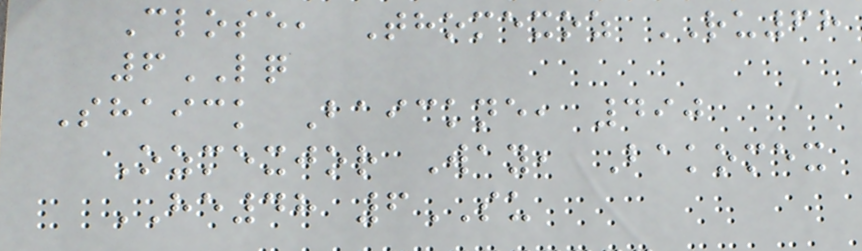Close, Thomexoz RU68
6LQ
Shaick Baickne, 490
Ozmexjor Way, Bakomex
HE48 6SU
